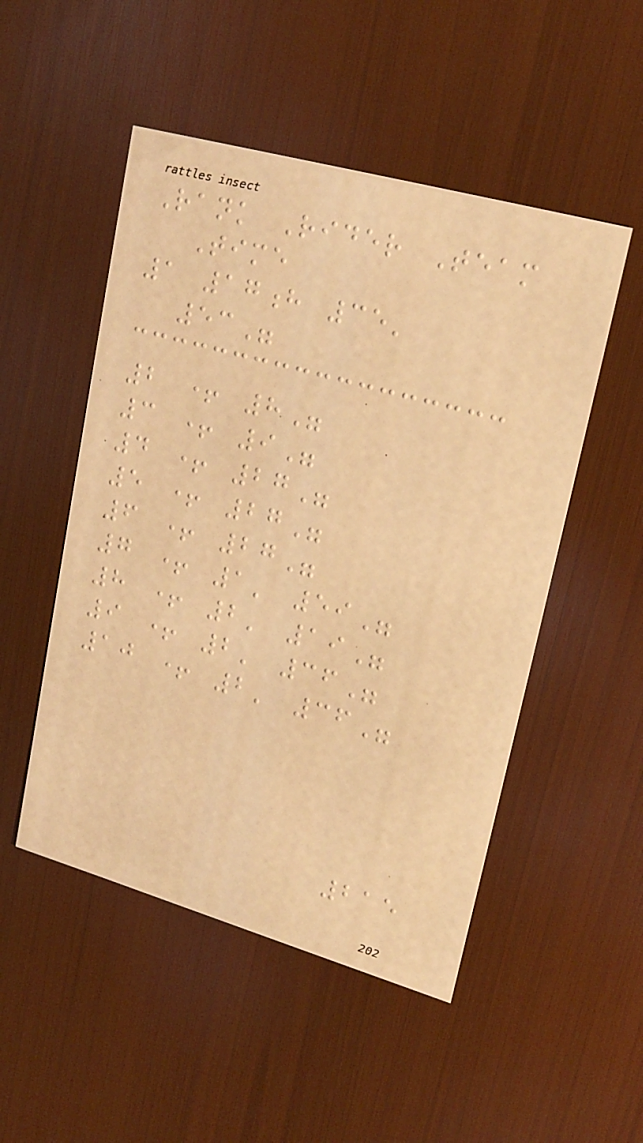Rank Rider Team
Time
1 17h 35'
53"
2 + 8"
3 + 9"
4 + 27"
5 + 27"
6 + 27"
7 + 1' 59"
8 + 2' 19"
9 + 2' 36"
10 + 2' 36"
215
